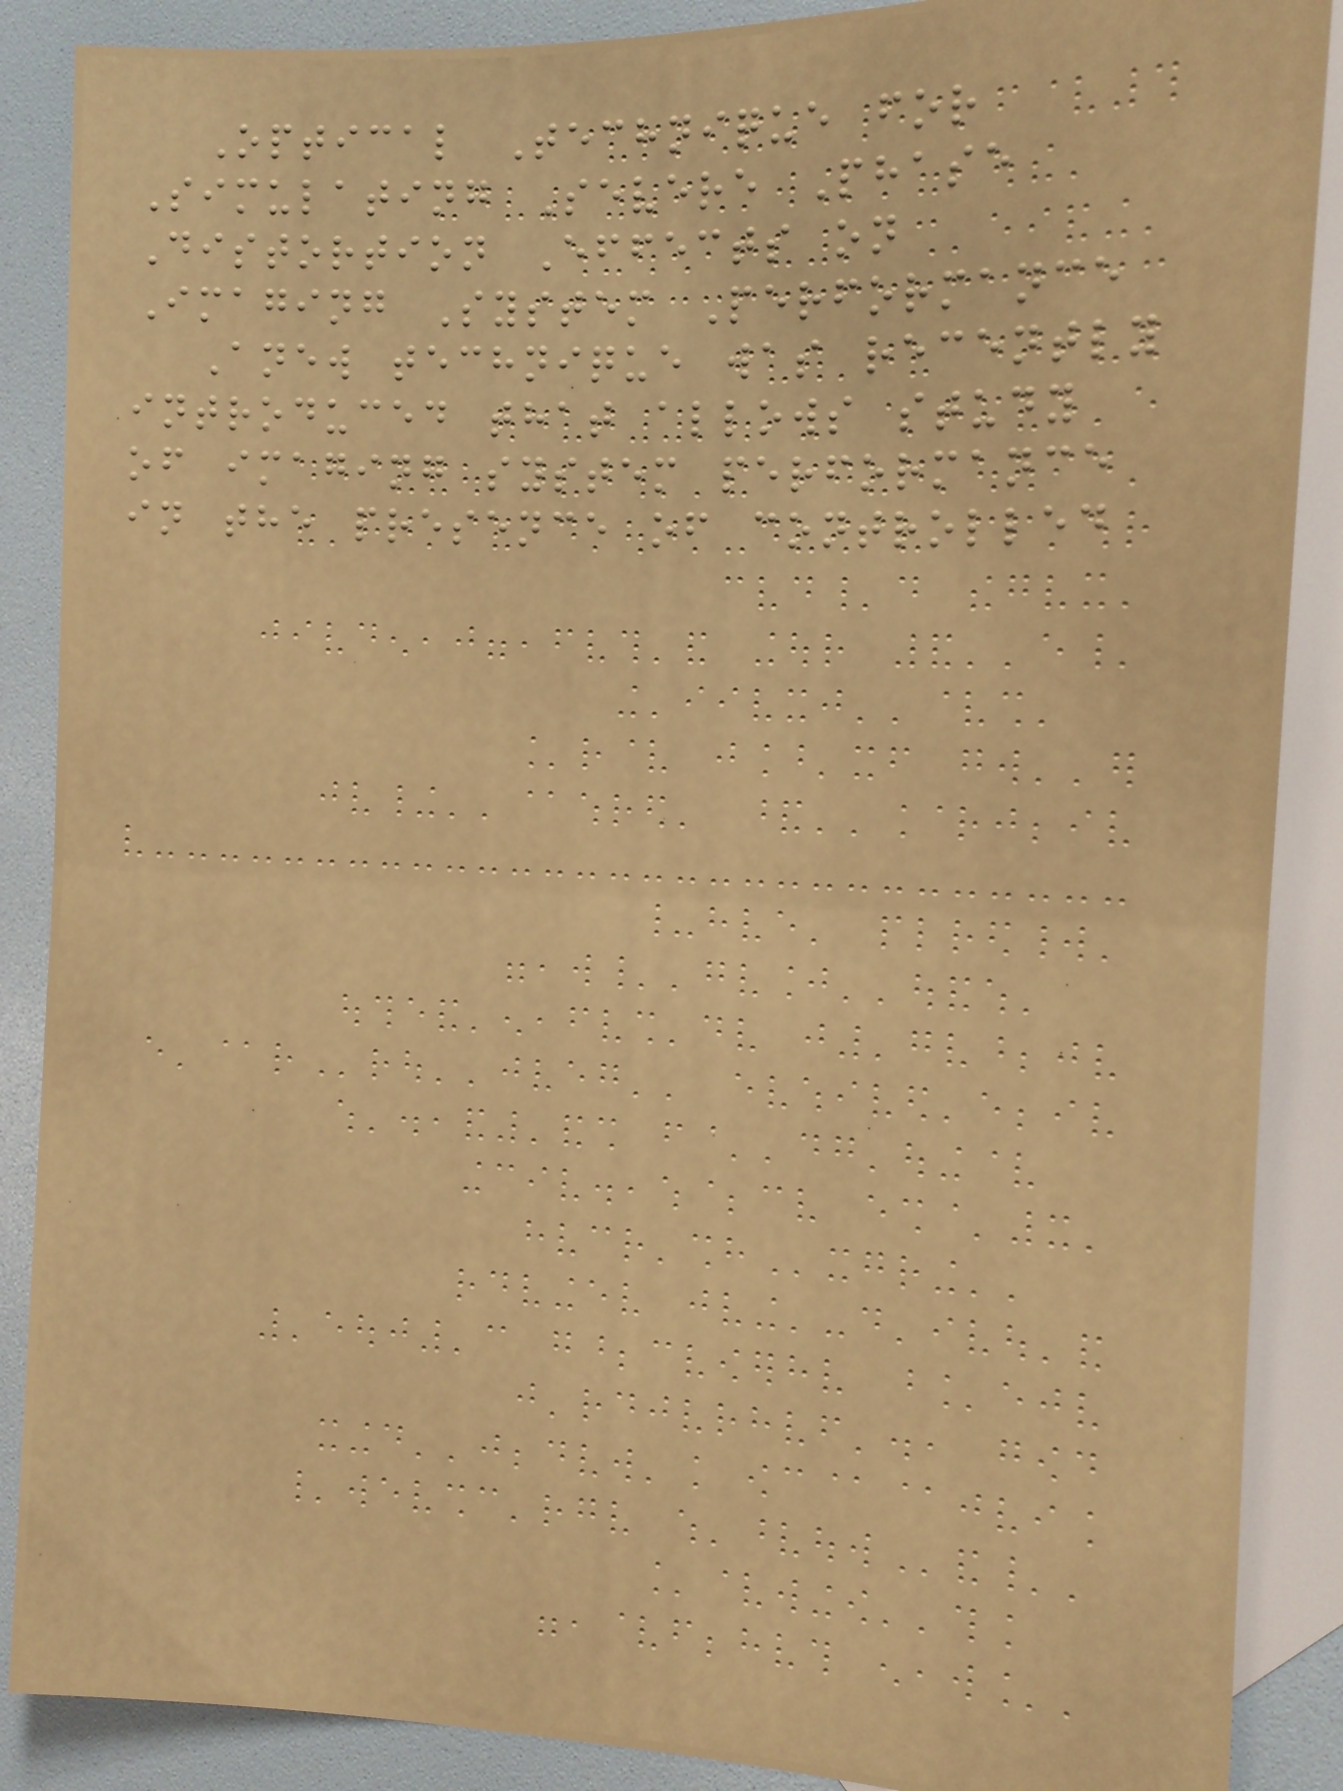Optical Technique for
Simulating Severe Phase
Distortion Effects on
Imaging System Performance
Anew technique was recently
introduced that allows study
of imaging system performance
in the presence of controlled
